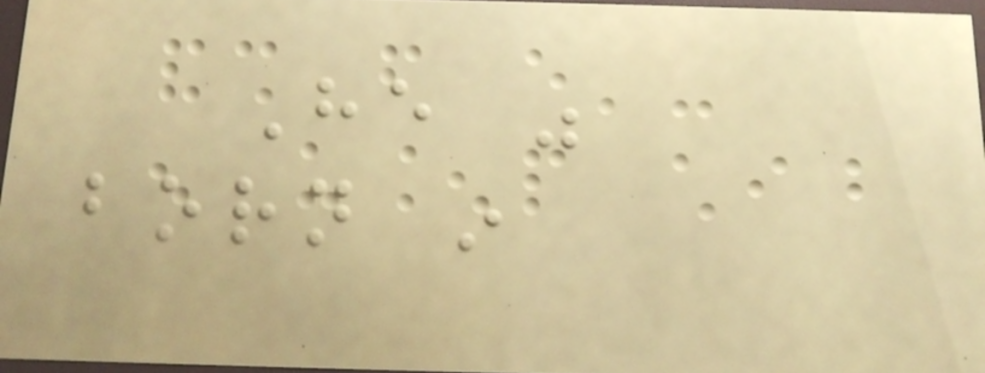He was
born in
